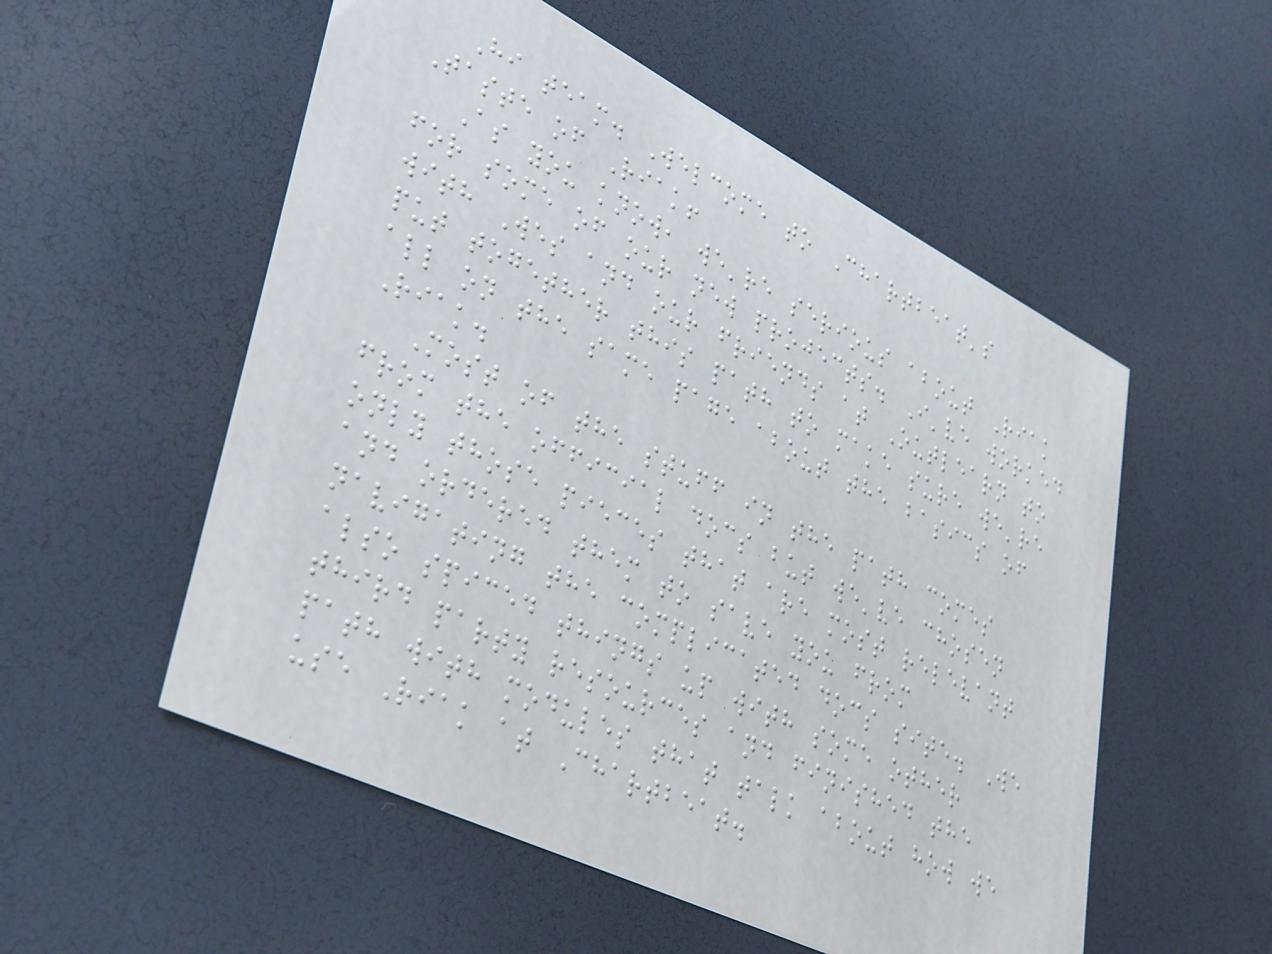Hi team. Welcome to Chartbeat's
Taste of Riak!
As you know, we're serious about Riak
for some of our new projects. I've worked
with Wes and our friends at Outlearn to
put together this path to make sure we're
all on the same page about the basics of
Riak.
Most of the stuff in the path comes
from the official docs but we've chosen
only those pieces that are most relevant
and ordered them to save you from
navigating the complicated docs site. We
also spiced things up with some other
third party resources and finished the
path with modules that talk about how we
use Riak at Chartbeat.
